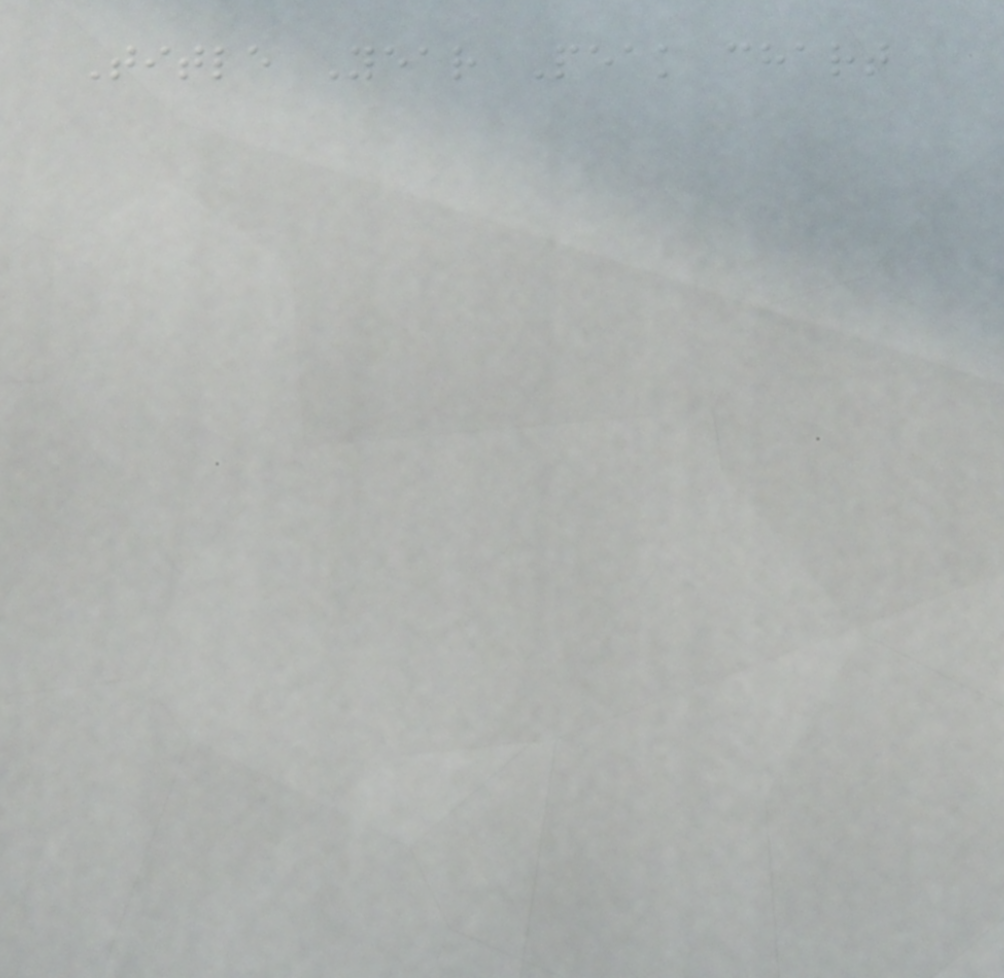Title Year Peak chart
